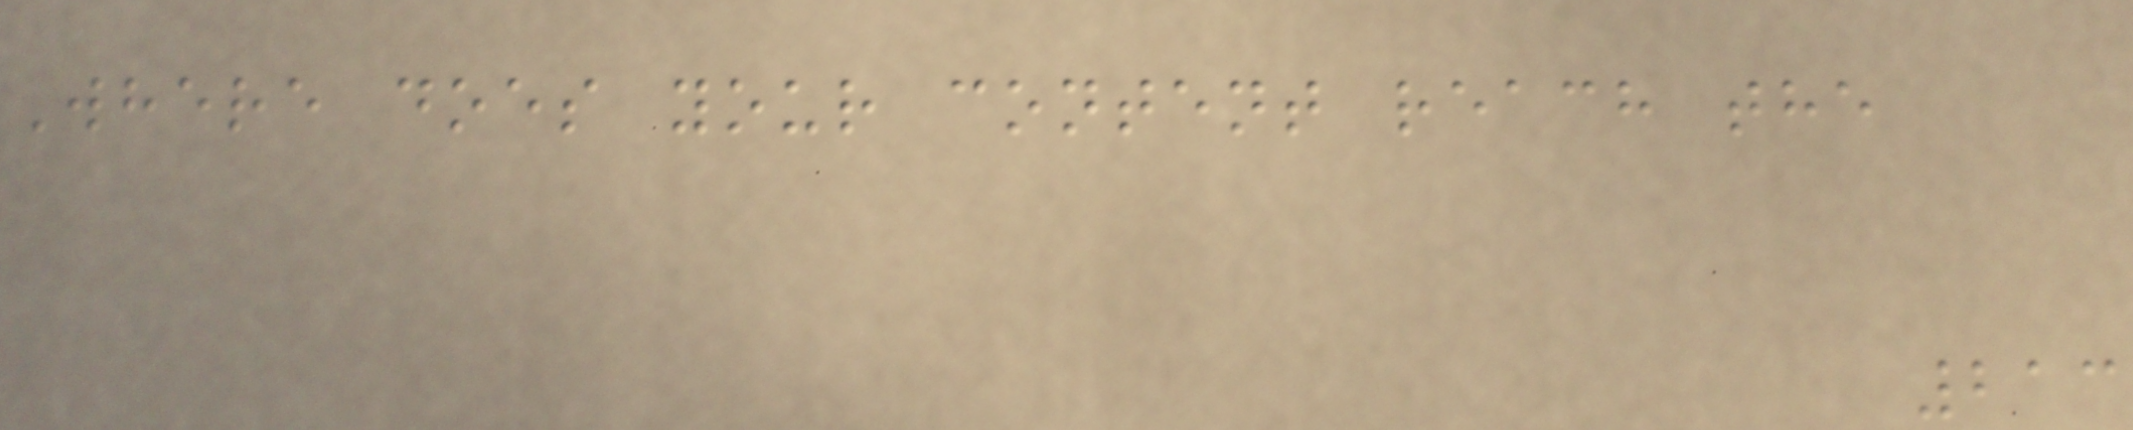Where does your content reach the
213
